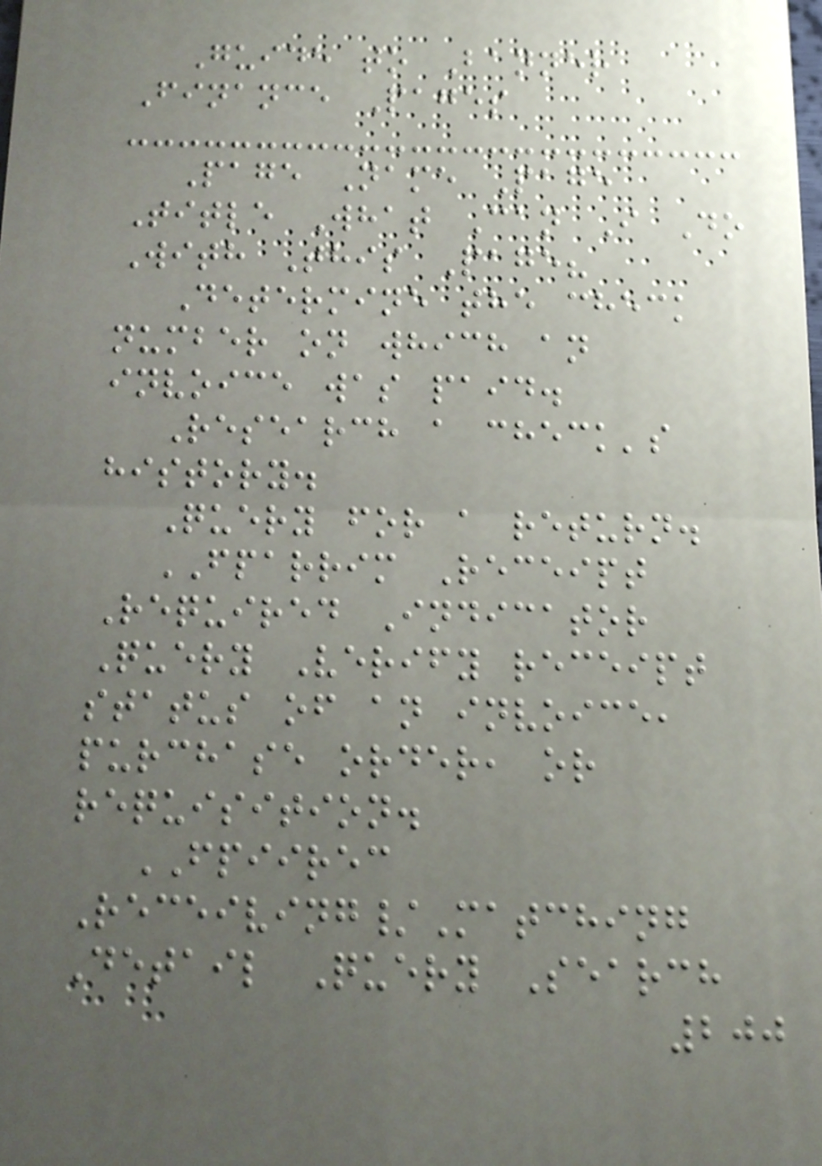Guide to Banner
Finance Pages
Page Name Page
Title What Can I Do
With This Page?
Determine the check
number on which an
invoice was paid.
Research a check's
history.
Query for a return.
FPARRIM Receipt
Required Indicator
Query Verify receipt
status of an invoice,
purchase order, or
requisition.
FPIIREC
Receiving/Matching
Detail Query Search
200
